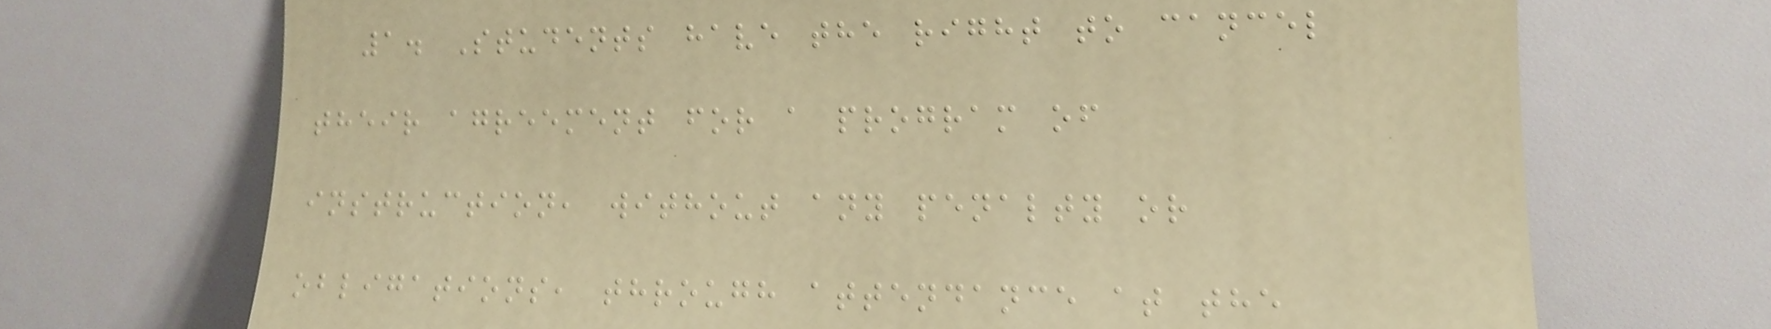1. Students have the right to cancel
their agreement for a program of
instruction, without any penalty or
obligations, through attendance at the
